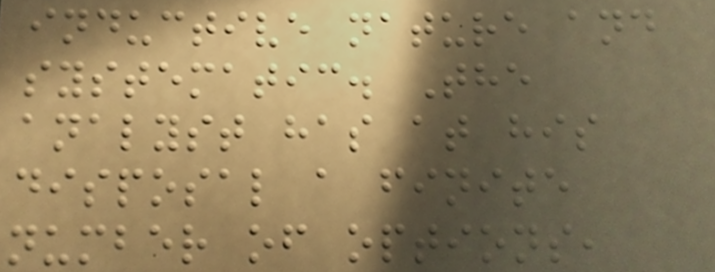inductive nature and
systematic. The
analyst has at his
disposal a finite
number of options,
